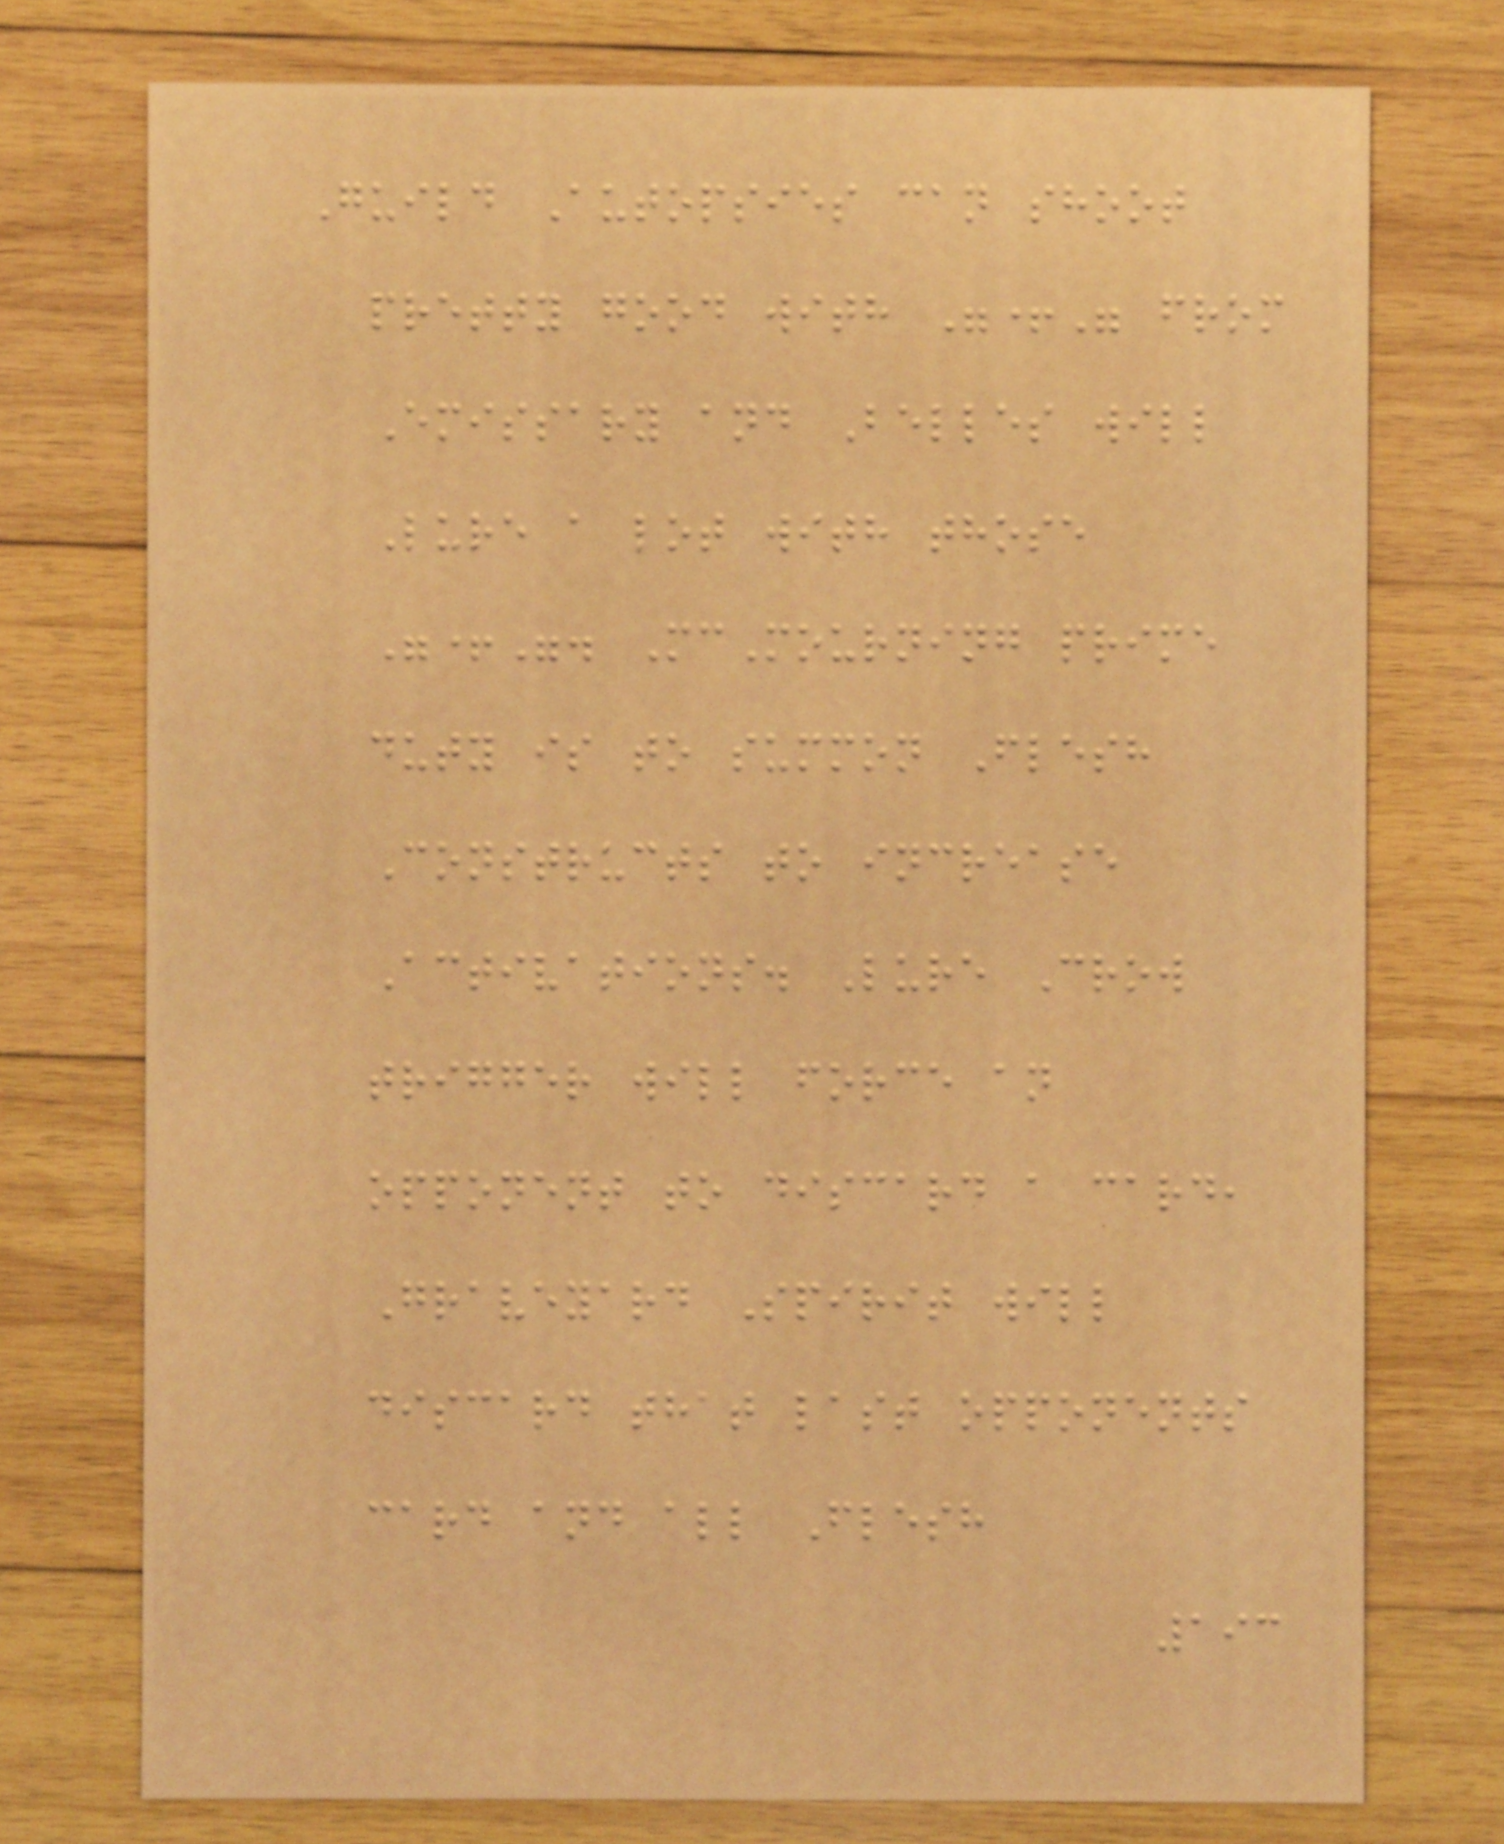Guild Autopsies can shoot
pretty good with "+" from
Emissary and Belles will
Lure a lot with those
"+". McMourning prime
duty is to summon Flesh
Constructs to increase
Activations. Lure Crow
trigger will force an
opponent to discard a card,
Graveyard Spirit will
discard that last opponents
card and all Flesh
193
